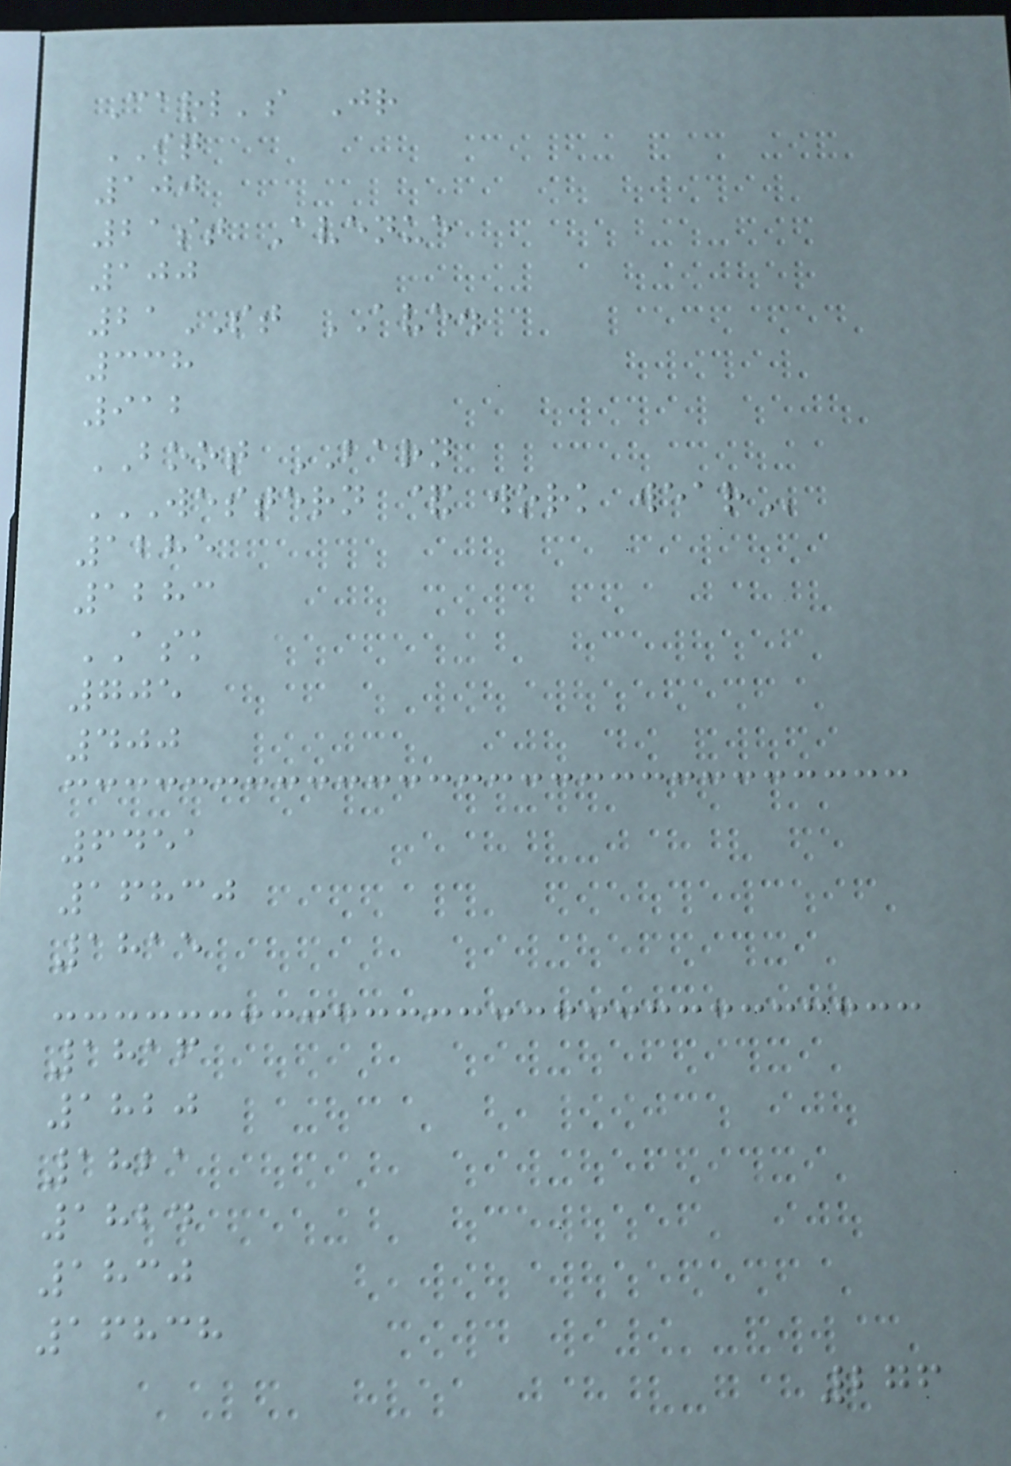Carl's Jr
IQ
100
21st Avenue
100
21ST AVE.
338
912
BOOT BARN
WESTERN & WORK WEAR
1285
1283
ASK
705
400
6451
16830
1815
1816
1820
1821
1824
1830
16838
276
